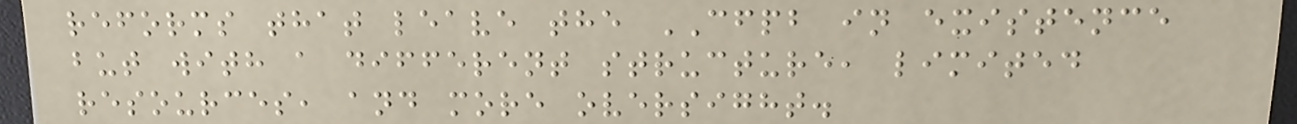reforms that leave the CFPB in existence
but with a different structure, limited
resources, and more oversight.
